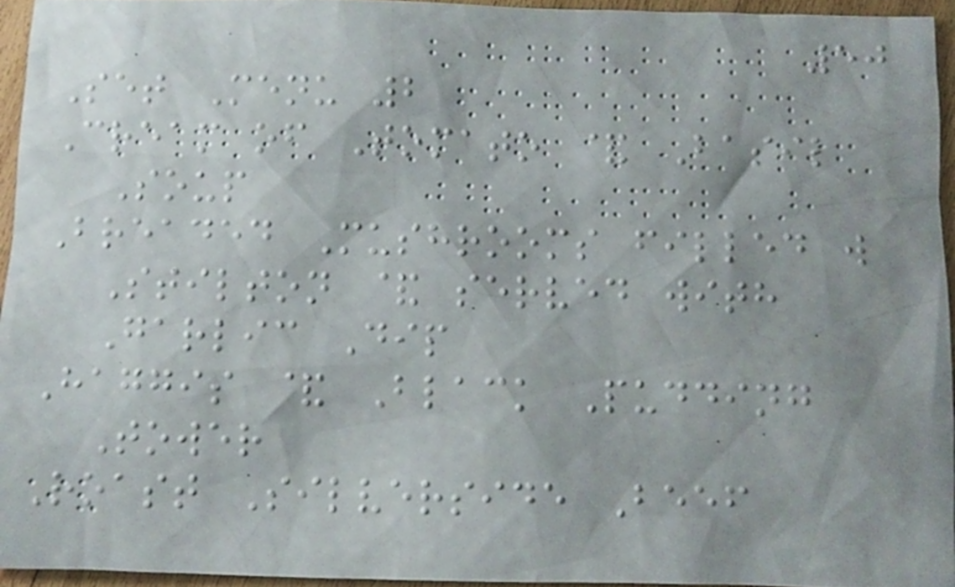50
Set Menu 2
Cream of Tomato & Basil
Soup
Breaded Mushrooms filled w
Stilton & served with
Garlic Dip
Haggis & Black Pudding
Tower
Roast Silverside Beef
